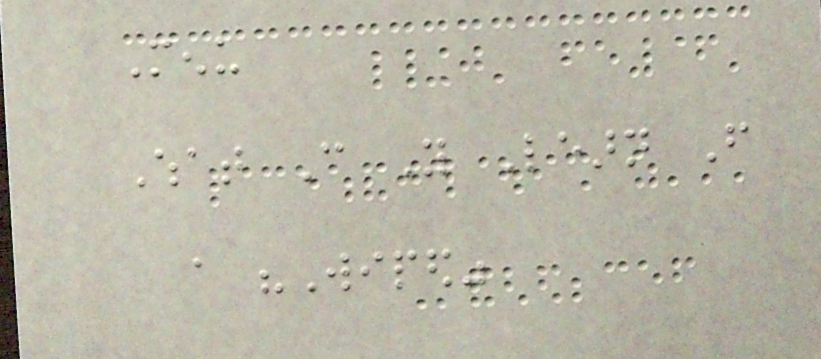Menu
What Can You Learn From
a "Wiped"
